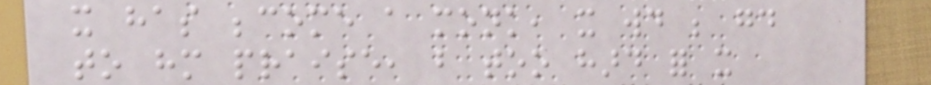it has become a monk, it would be good
to him praise, but too hard for it
